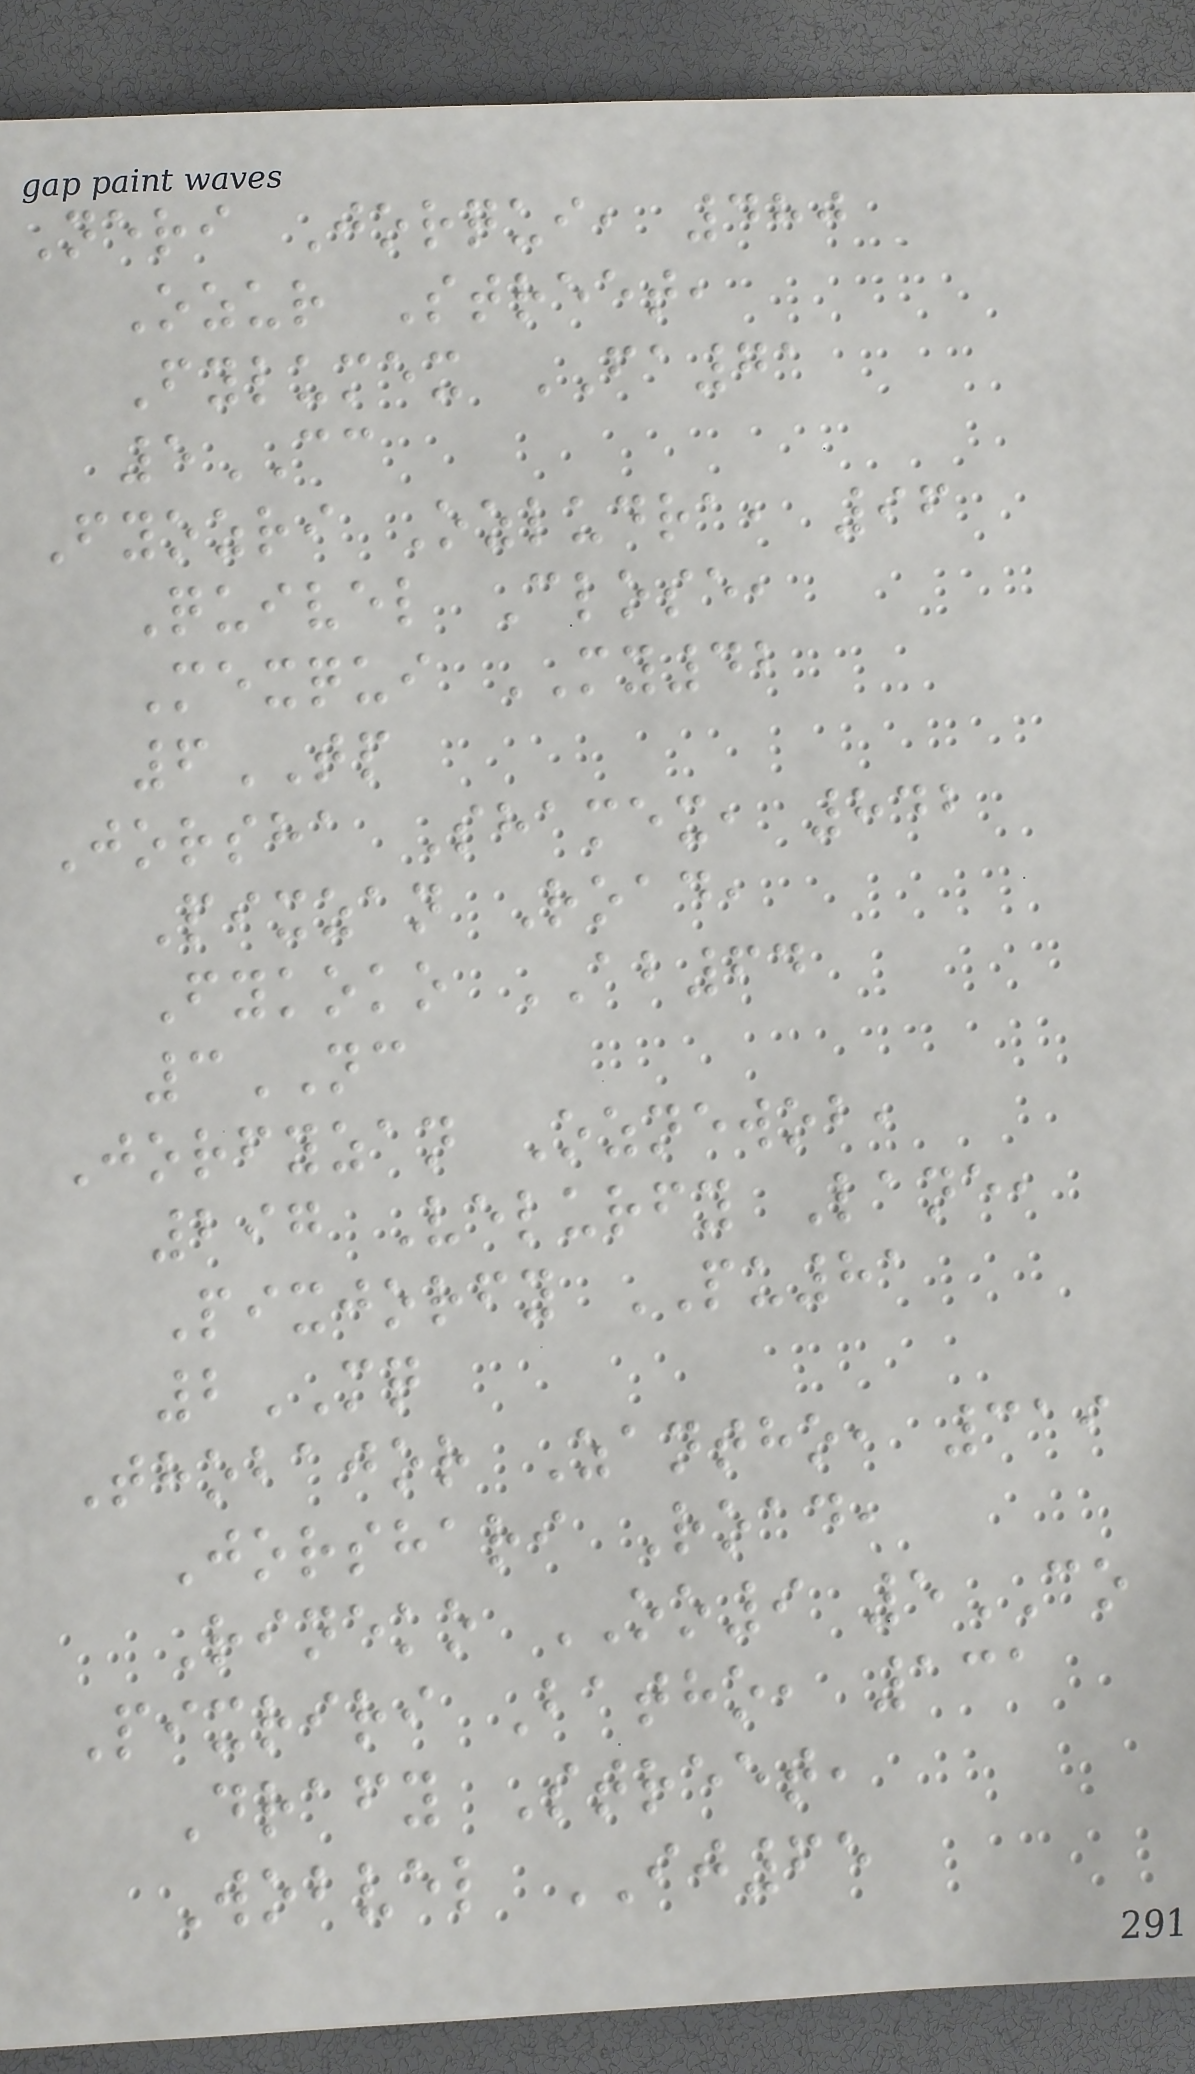Neri Jorqui, 480
Ozur Street,
Fylumex FA71
5CC
Fyozri Ozludra, 96
Quivel Close,
Mexqui MY42
6TP
Jorsha Shamex, 842
Pixzan Road,
Fykoko AB64
3NC
Jorfyzan Oznewob,
297 Velurfy Lane,
Pixjorfy PU81
2MQ
Thobajor Zantho, 319
Jorshari Road,
Rineko OO9 5CO
Pixriri Batho, 131
Drafy Street,
Wobvel IJ65
